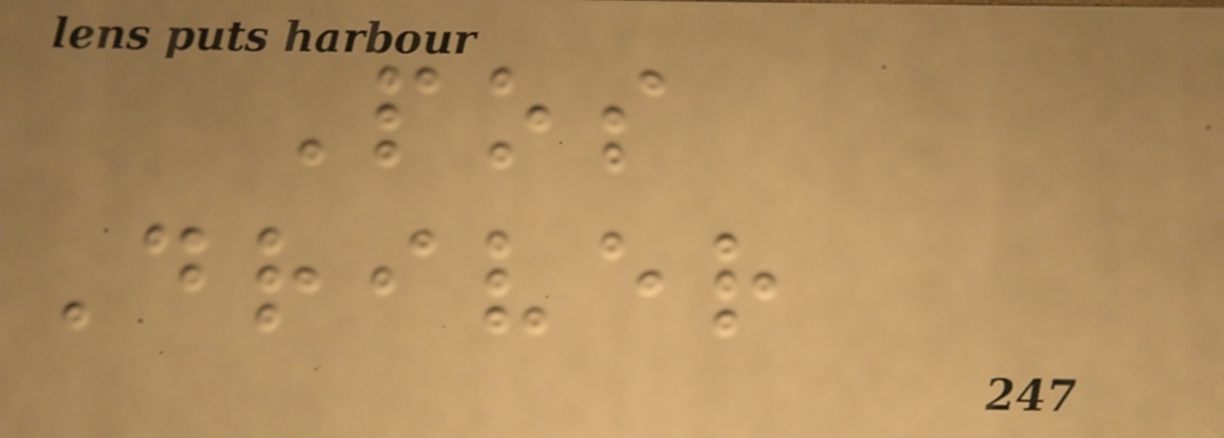Pos
Driver
